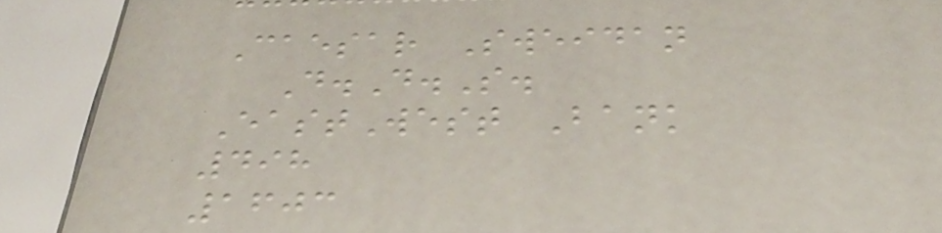Caesar Sweidan
D.D.S.
EastWest Bank
498
1603
